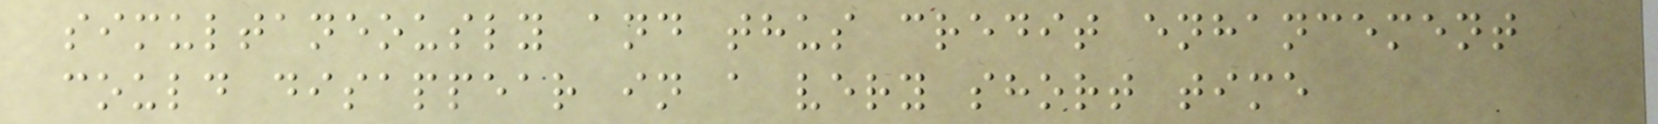simultaneously and thus credit enhancement
could disappear in a very short time
